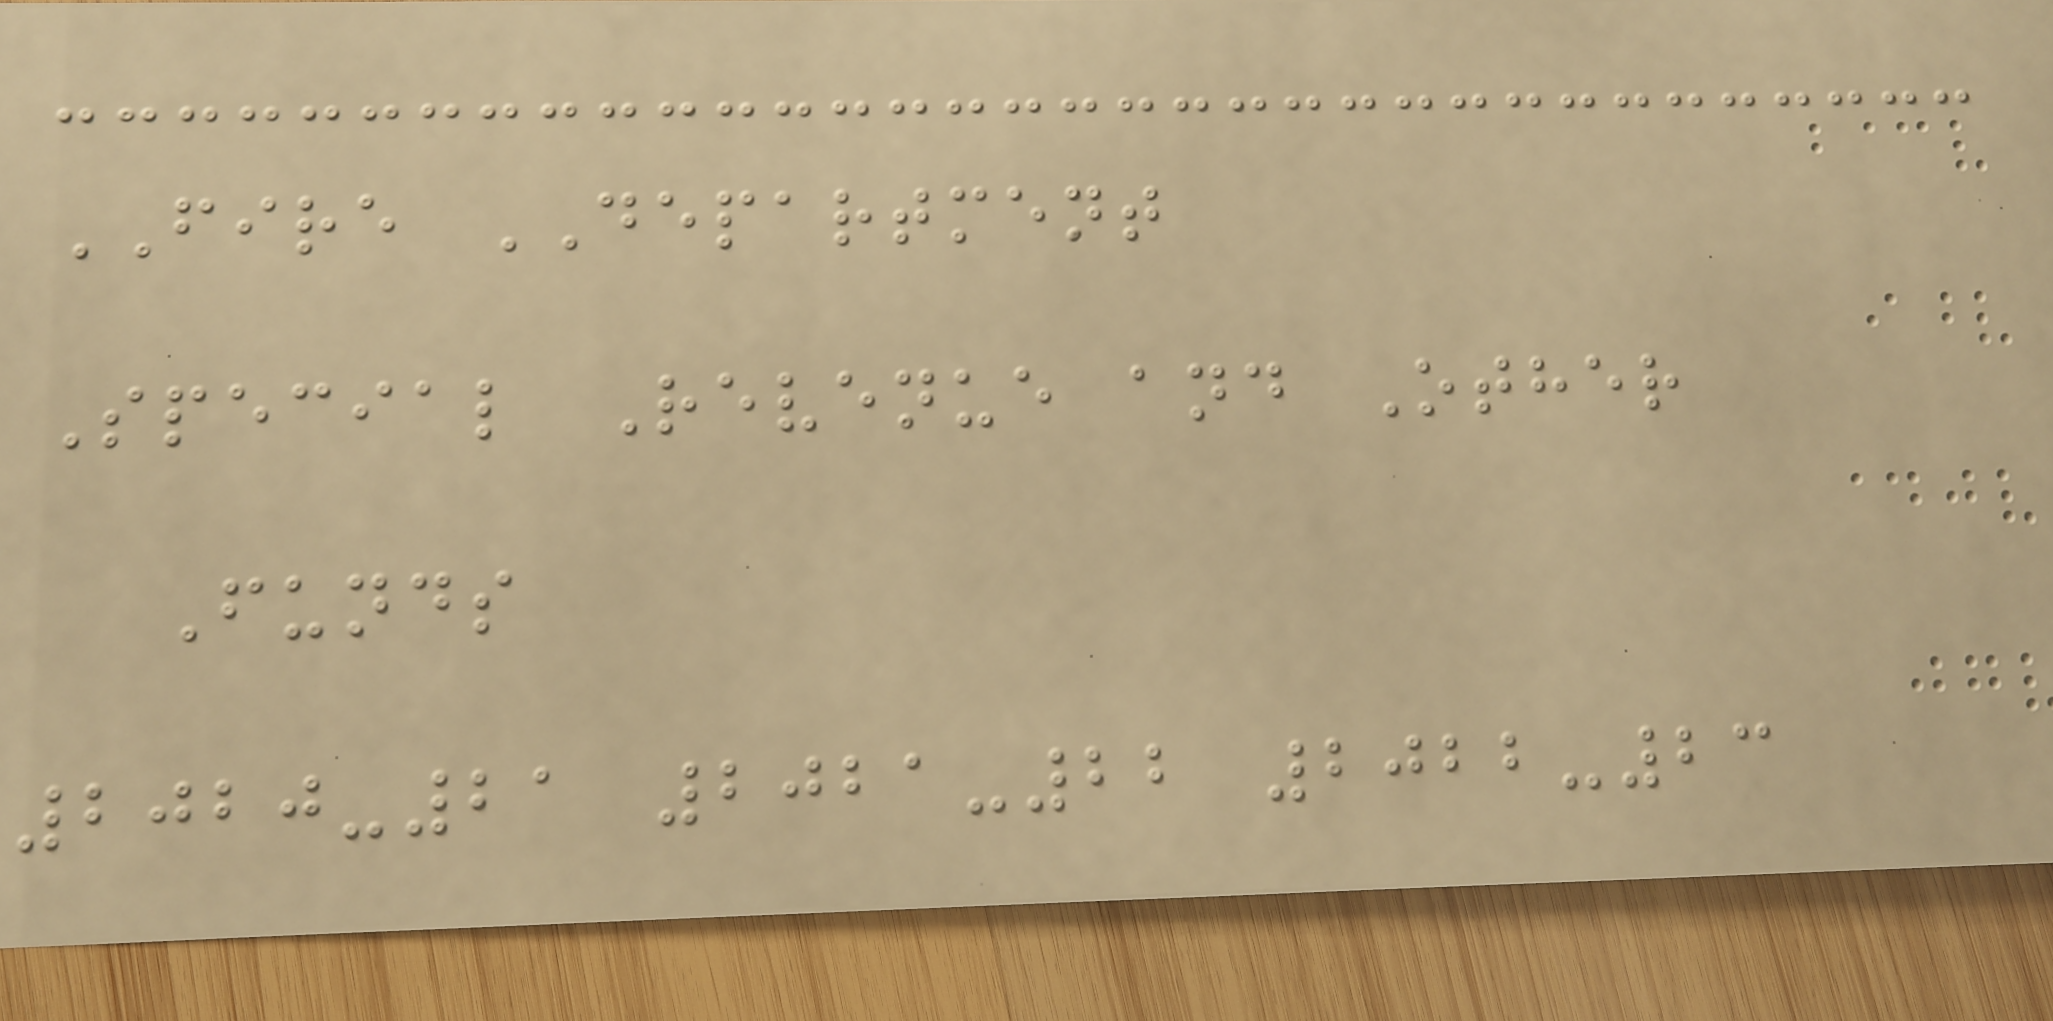FIRE DEPARTMENT
Special Revenue and Other
Funds
2020-21 2021-22 2022-23
